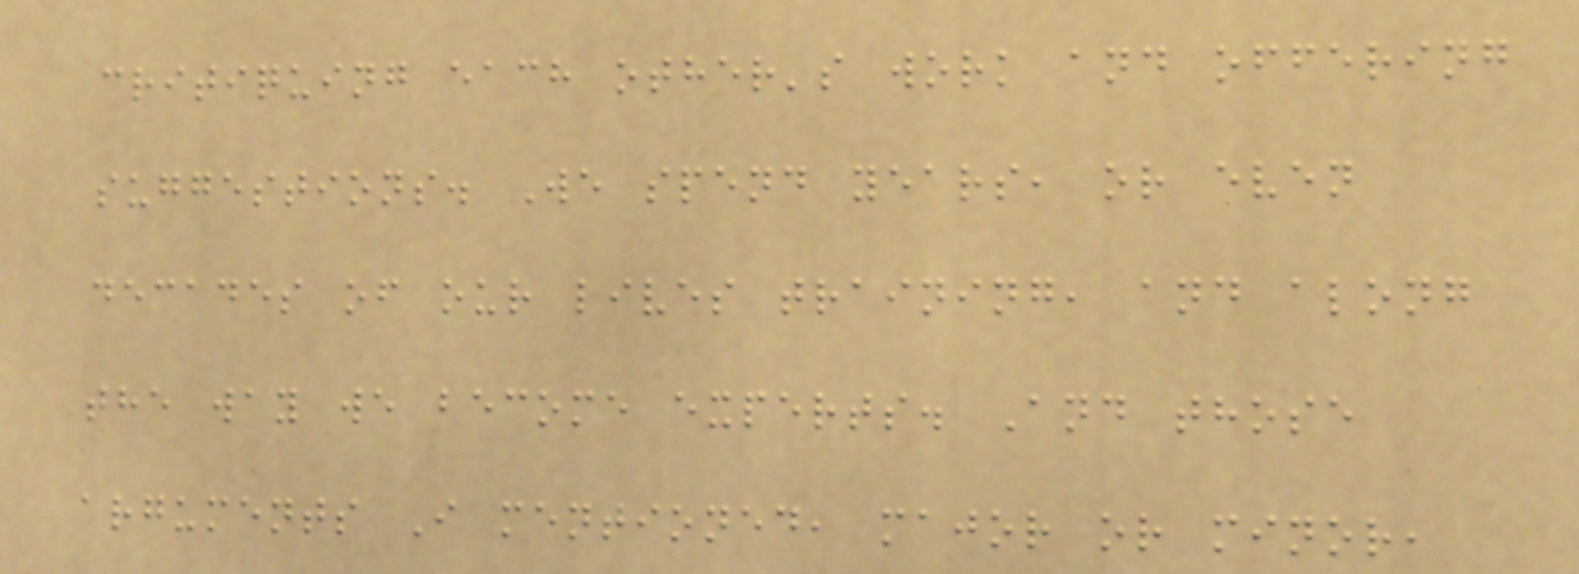critiquing each other's work and offering
suggestions. We spend years, or even
decades of our lives training, and along
the way we become experts. And those
arguments I mentioned, major or minor,
